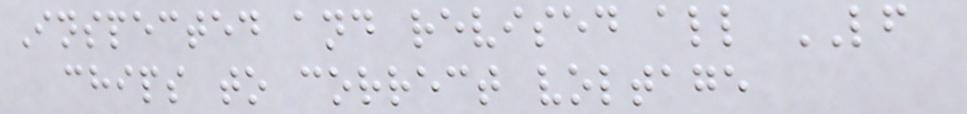Inspected and revised all LF
chips to correct voltage
